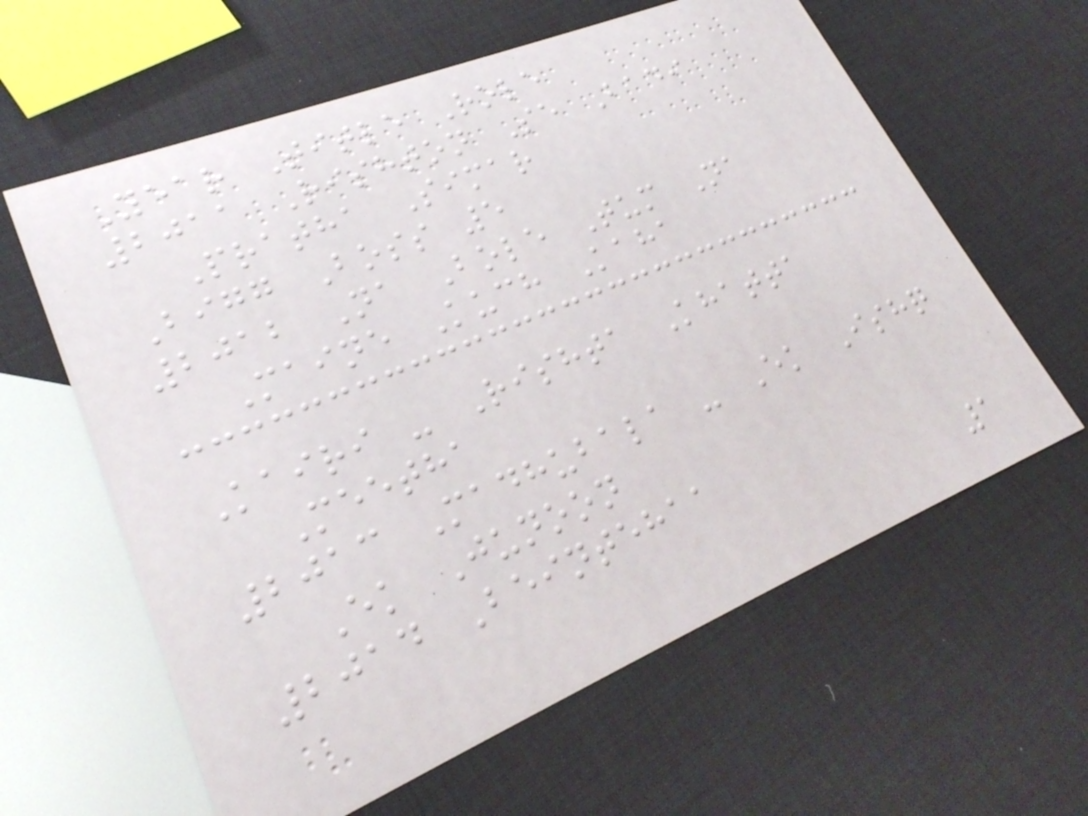Year Title Role
2011 Rishton Se Badi
Pratha Simar
Bigg Boss 5
2012 Na Bole Tum Na
Maine Kuch Kaha
Kairi - Rishta Khatta
Meetha
2013 Madhubala - Ek Ishq
Ek Junoon
2014 Beintehaa
1
